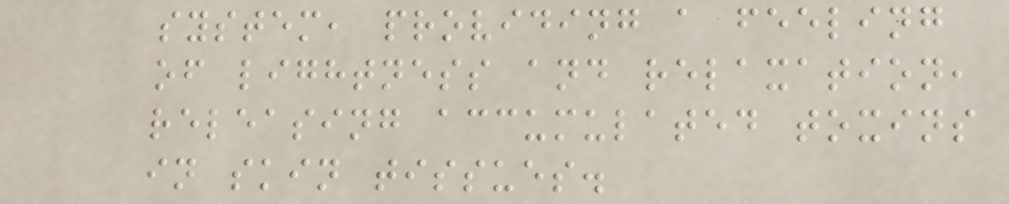system, providing a feeling
of lightness and relaxation,
releasing accumulated toxins
in skin tissues.
